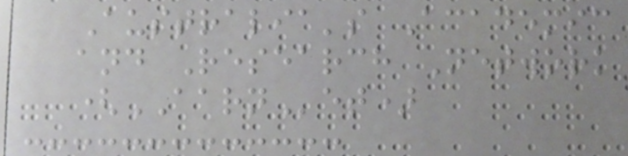Australia's Academic
and Research Network
(AARNet)
